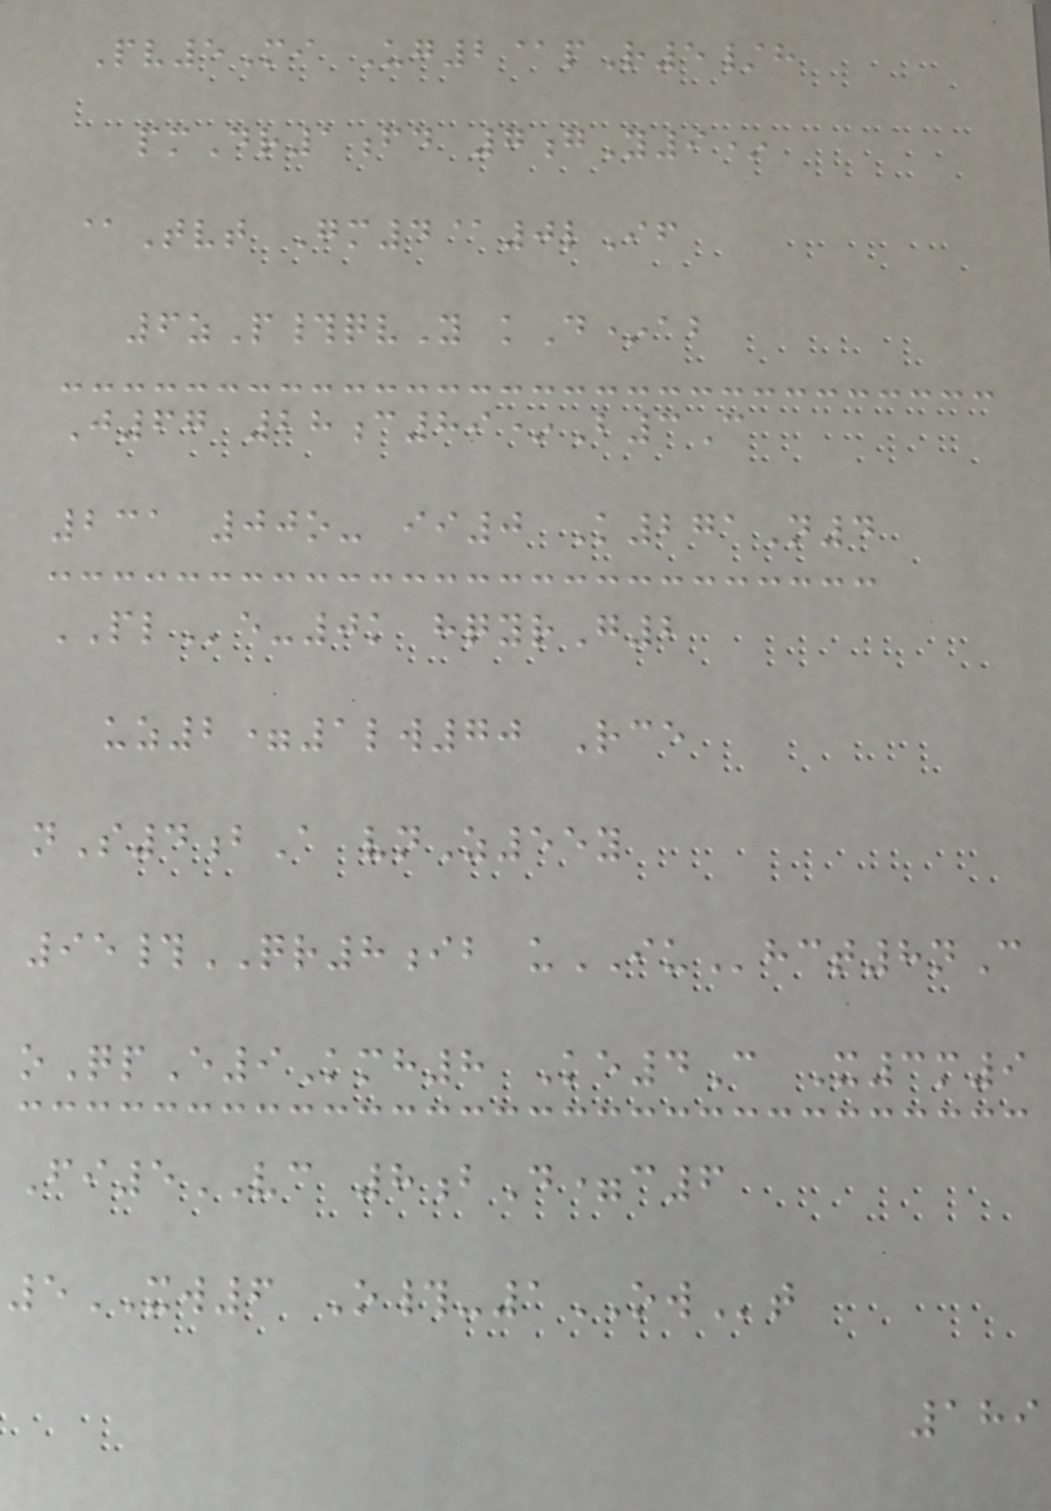Pv5Mi Ug2@pR5/h
pmDr1fd 7gY9*
@Tvt Gm4@0lIf
6zP#qvY kD*ab
J67 28c89*B3C
231 00o- ii0 K271N4
PLe-0k hqyrG2
uz2=1lw70 Rce
nS4bA vnZ55y
95#QR8ib uIUhct8nC
oQpE9Kmh8 Ke4C X3m9
Fi5VC 8bD=c6
5XW6 O#-1OWt
189
